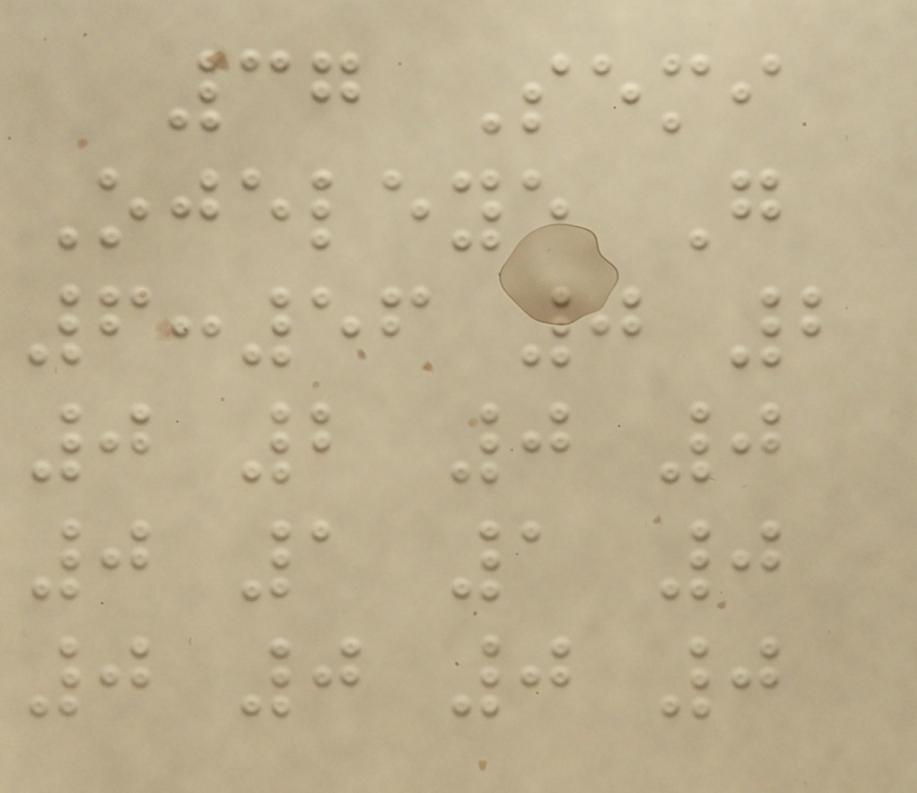37 Semi
Ojeleye G
6:56 0 2
0 2 0 0
0 1 1 0
0 0 0 0
